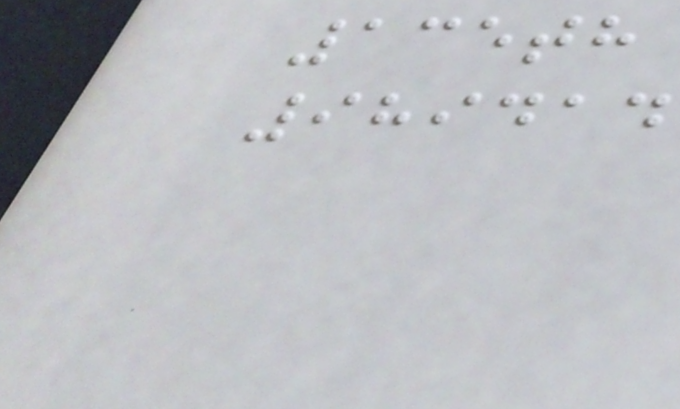135th
989414
